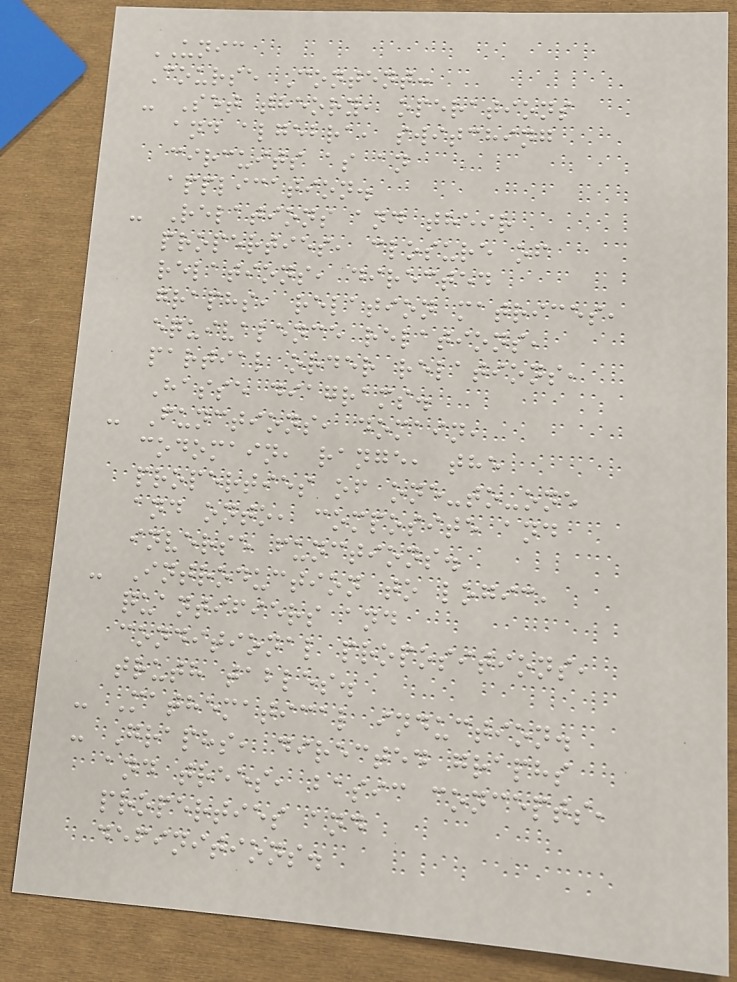UNIC
Course Content:
- Set theory, operations
and algebra, switching
circuits as an
application.
- Relations and their
properties, closure of
relations, directed
graphs, relation matrices,
equivalence relations,
partial order relations,
Hasse diagrams.
- Functions, domain,
codomain, range, the
properties of one-to-one
and onto, composite and
inverse functions.
- Introduction to logic,
quantifiers and
conditional propositions,
truth tables.
- Mathematical induction.
- Graphs, directed graphs
and trees, basic concepts,
properties and
definitions.
